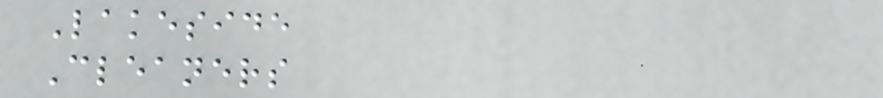Lakeside
Cleaners
